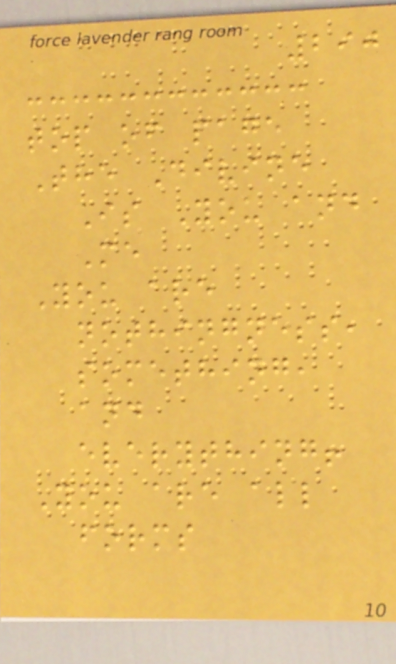290
top of page
The Divine
Is You and
Me
You are
nothingness,
something,
and
everything!
You are all
forms
